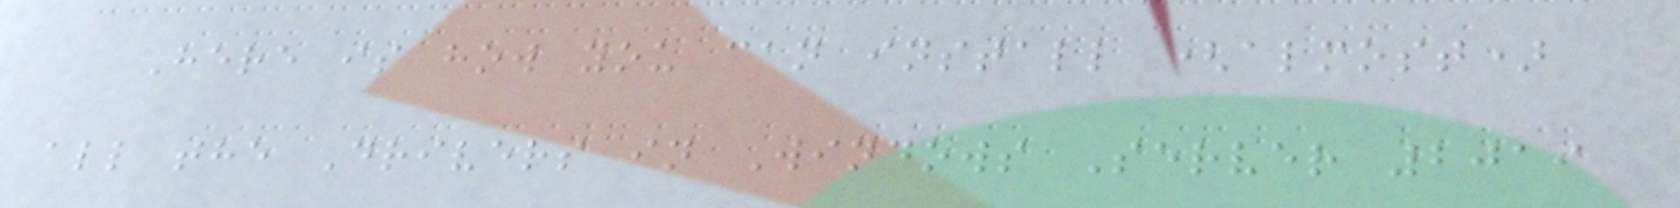Here is how you can install (almost)
all the Drivers in Windows Server 2019
